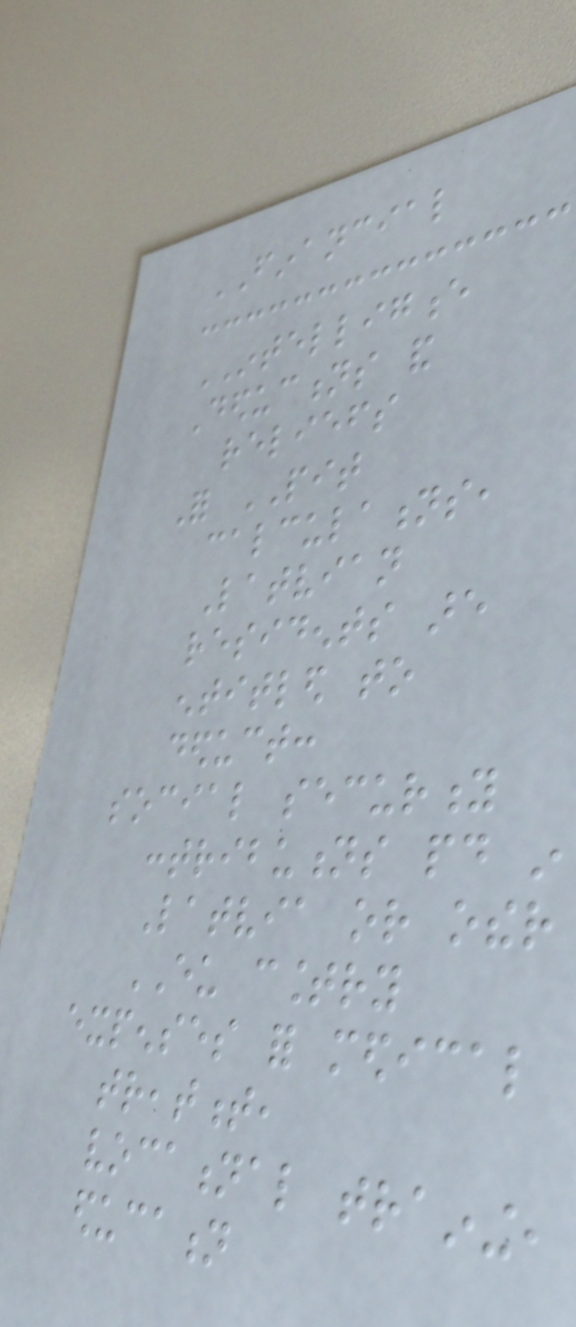FINANCIAL
INTELLIGENCE
Deductions and
reliefs
For PIT
calculations,
Latvian
residents are
entitled to
deduct:
social security
contributions paid in
Latvia or other
EU country
expenses for medical
treatment,
vocational training,
education
